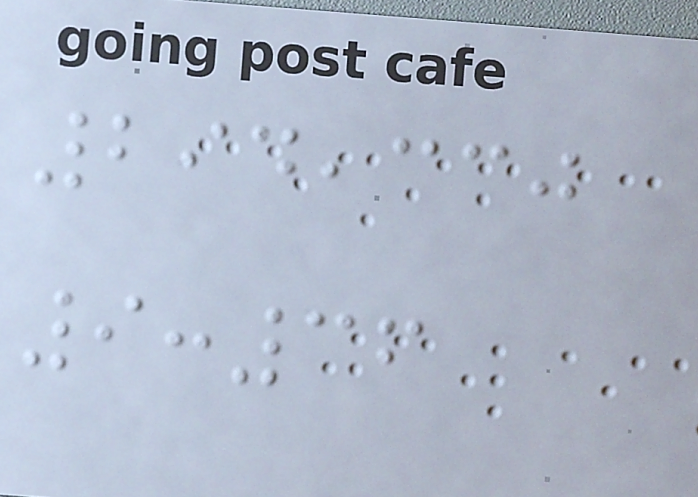294,330
9:36
